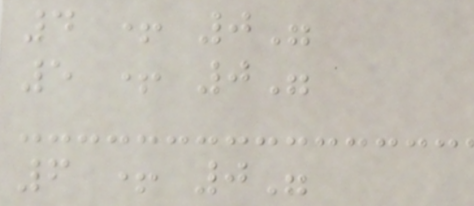4 + 0"
5 + 0"
6 + 0"
